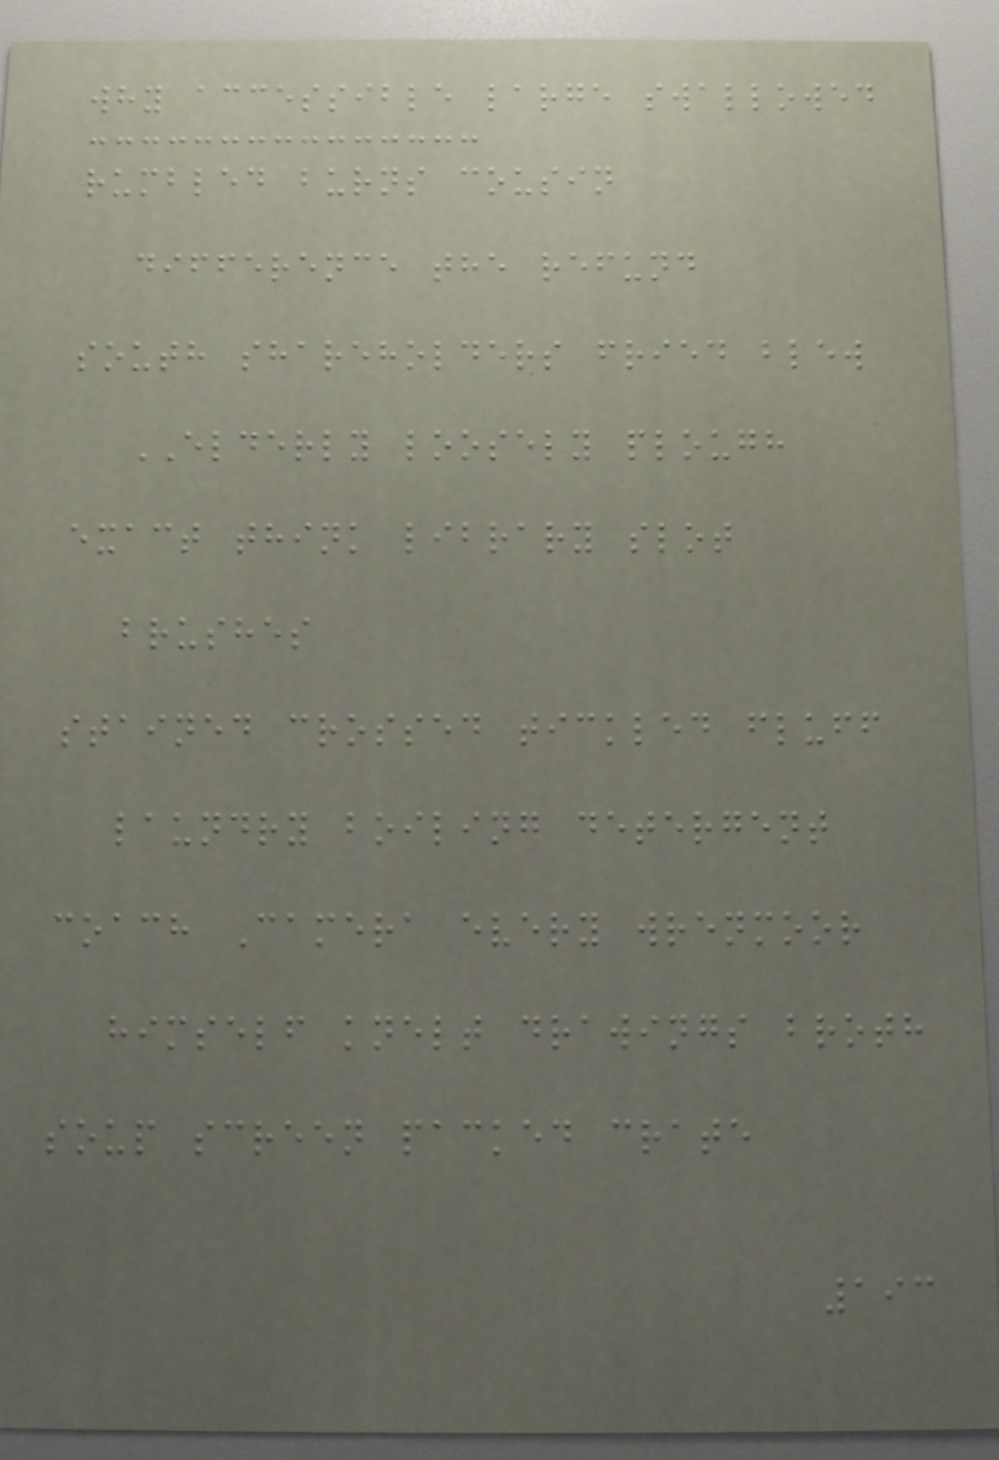why accessible large swallowed
rumbled burns cousin
difference the refund
south shareholders fried blew
ELDERLY loosely plough
exact think library slot
brushes
stained crossed tickled fluff
laundry boiling detergent
coach Camera every wrenmoor
himself knelt drawings broth
soup screen packed crate
193
